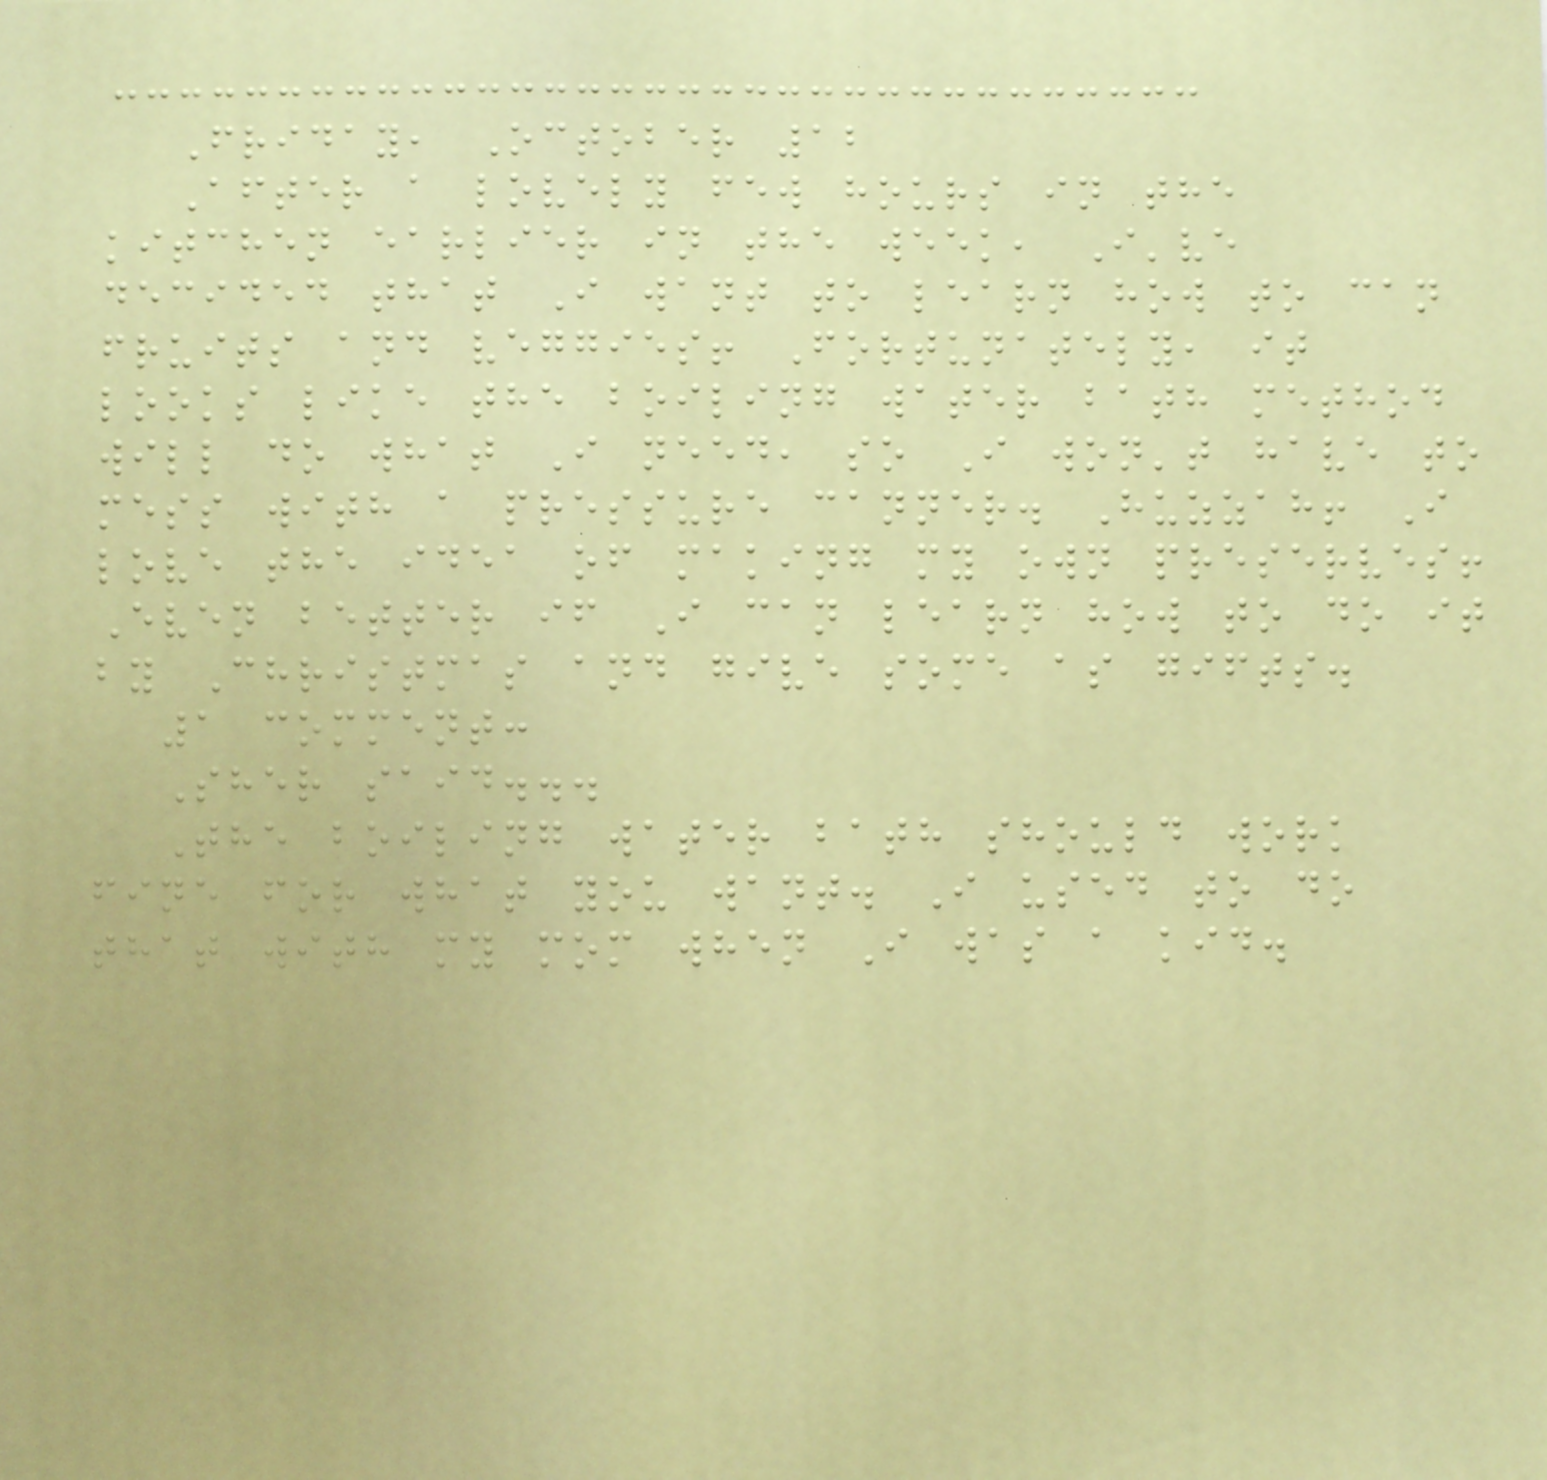Friday, October 12
After a lovely few hours in the
kitchen earlier in the week, I've
decided that I want to learn how to can
fruits and veggies! Fortunately, it
looks like the boiling water bath method
will do what I need, so I won't have to
mess with a pressure canner. Huzzah! I
love the idea of making my own preserves!
Even better if I can learn how to do it
by Christmas and give some as gifts.
1 comment:
Sher said...
The boiling water bath should work
fine for what you want. I used to do
that with my mom when I was a kid.
